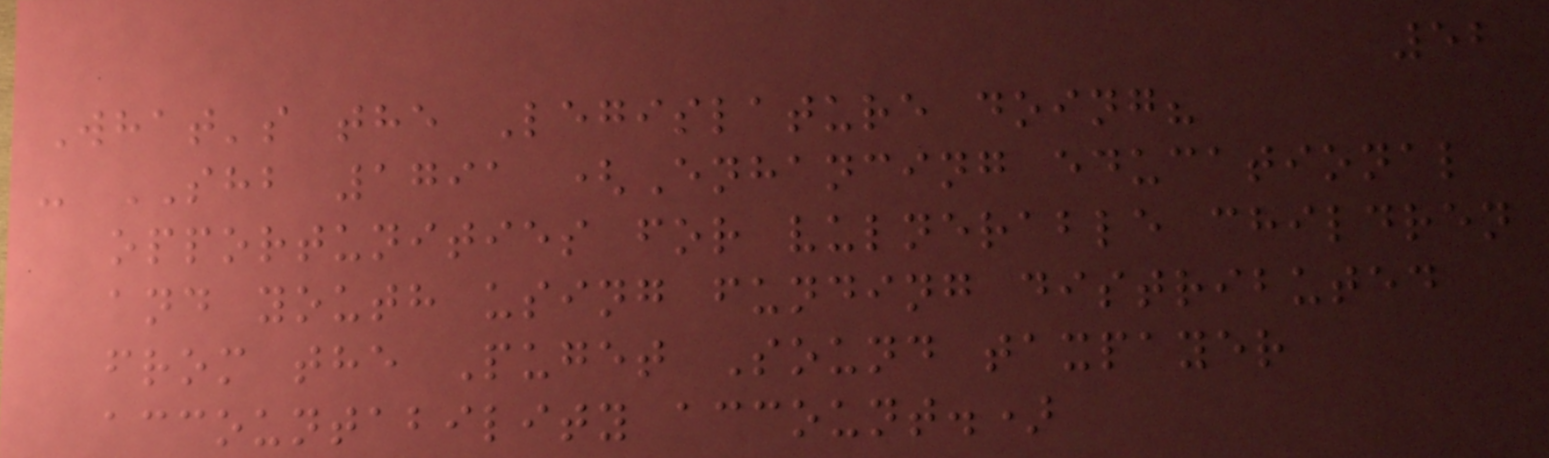52
What's the Legislature doing?
- SHB 1791 (Enhancing educational
opportunities for vulnerable children
and youth using funding distributed
from the Puget Sound taxpayer
accountability account.)
